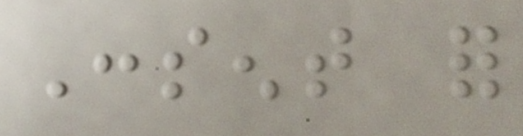Consent for
